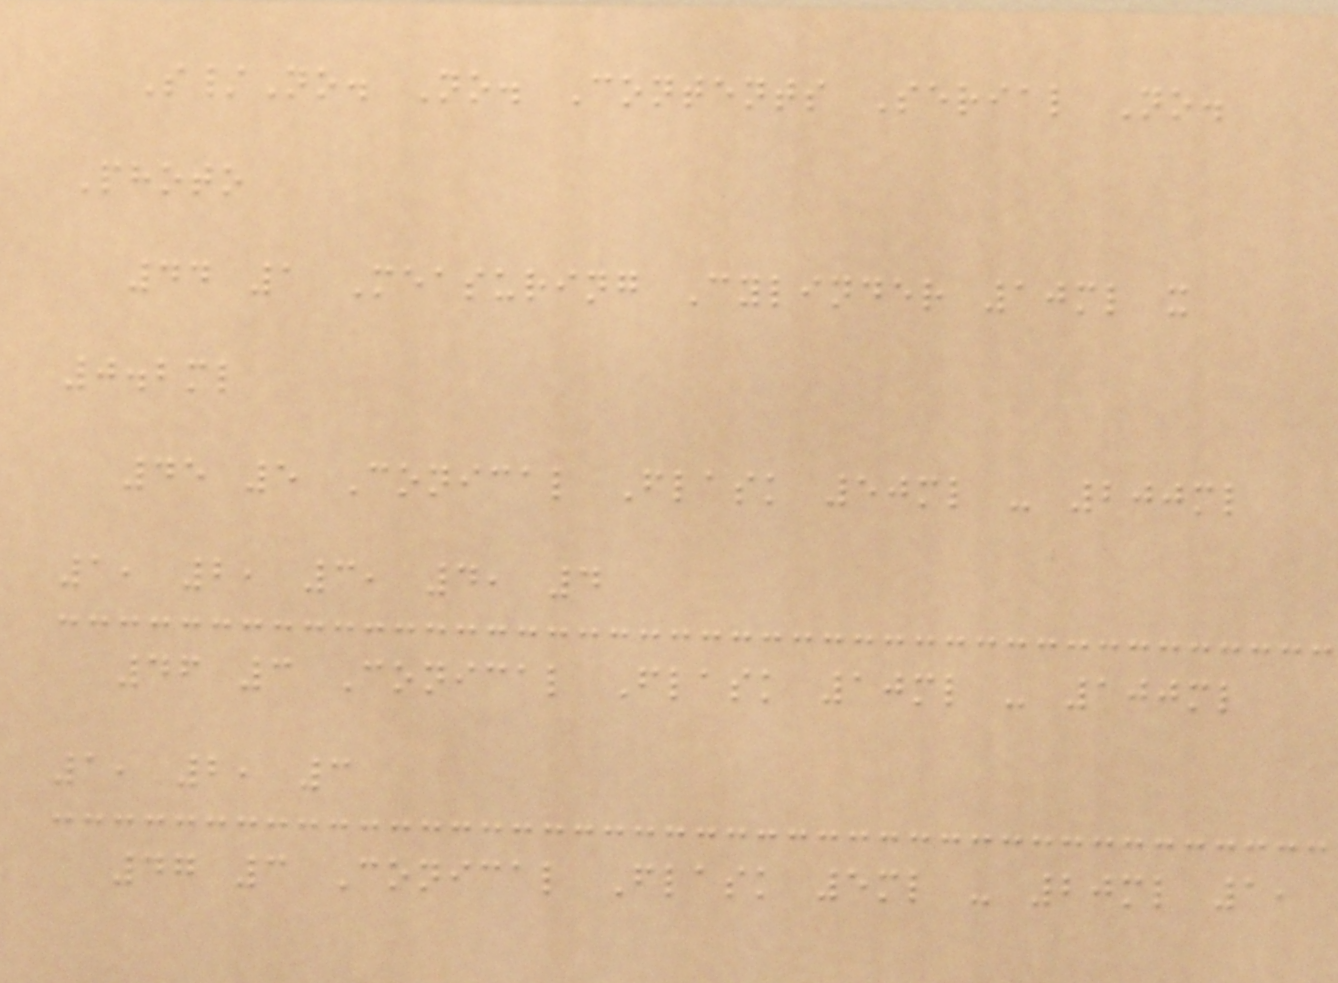S/No. No. Contents Serial No.
Photo
44 1 Measuring Cylinder 10ml x
0.2ml
45 5 Conical Flask 50ml - 200ml
1, 2, 3, 4, 4
46 3 Conical Flask 10ml - 100ml
1, 2, 3
47 3 Conical Flask 5ml - 20ml 1,
